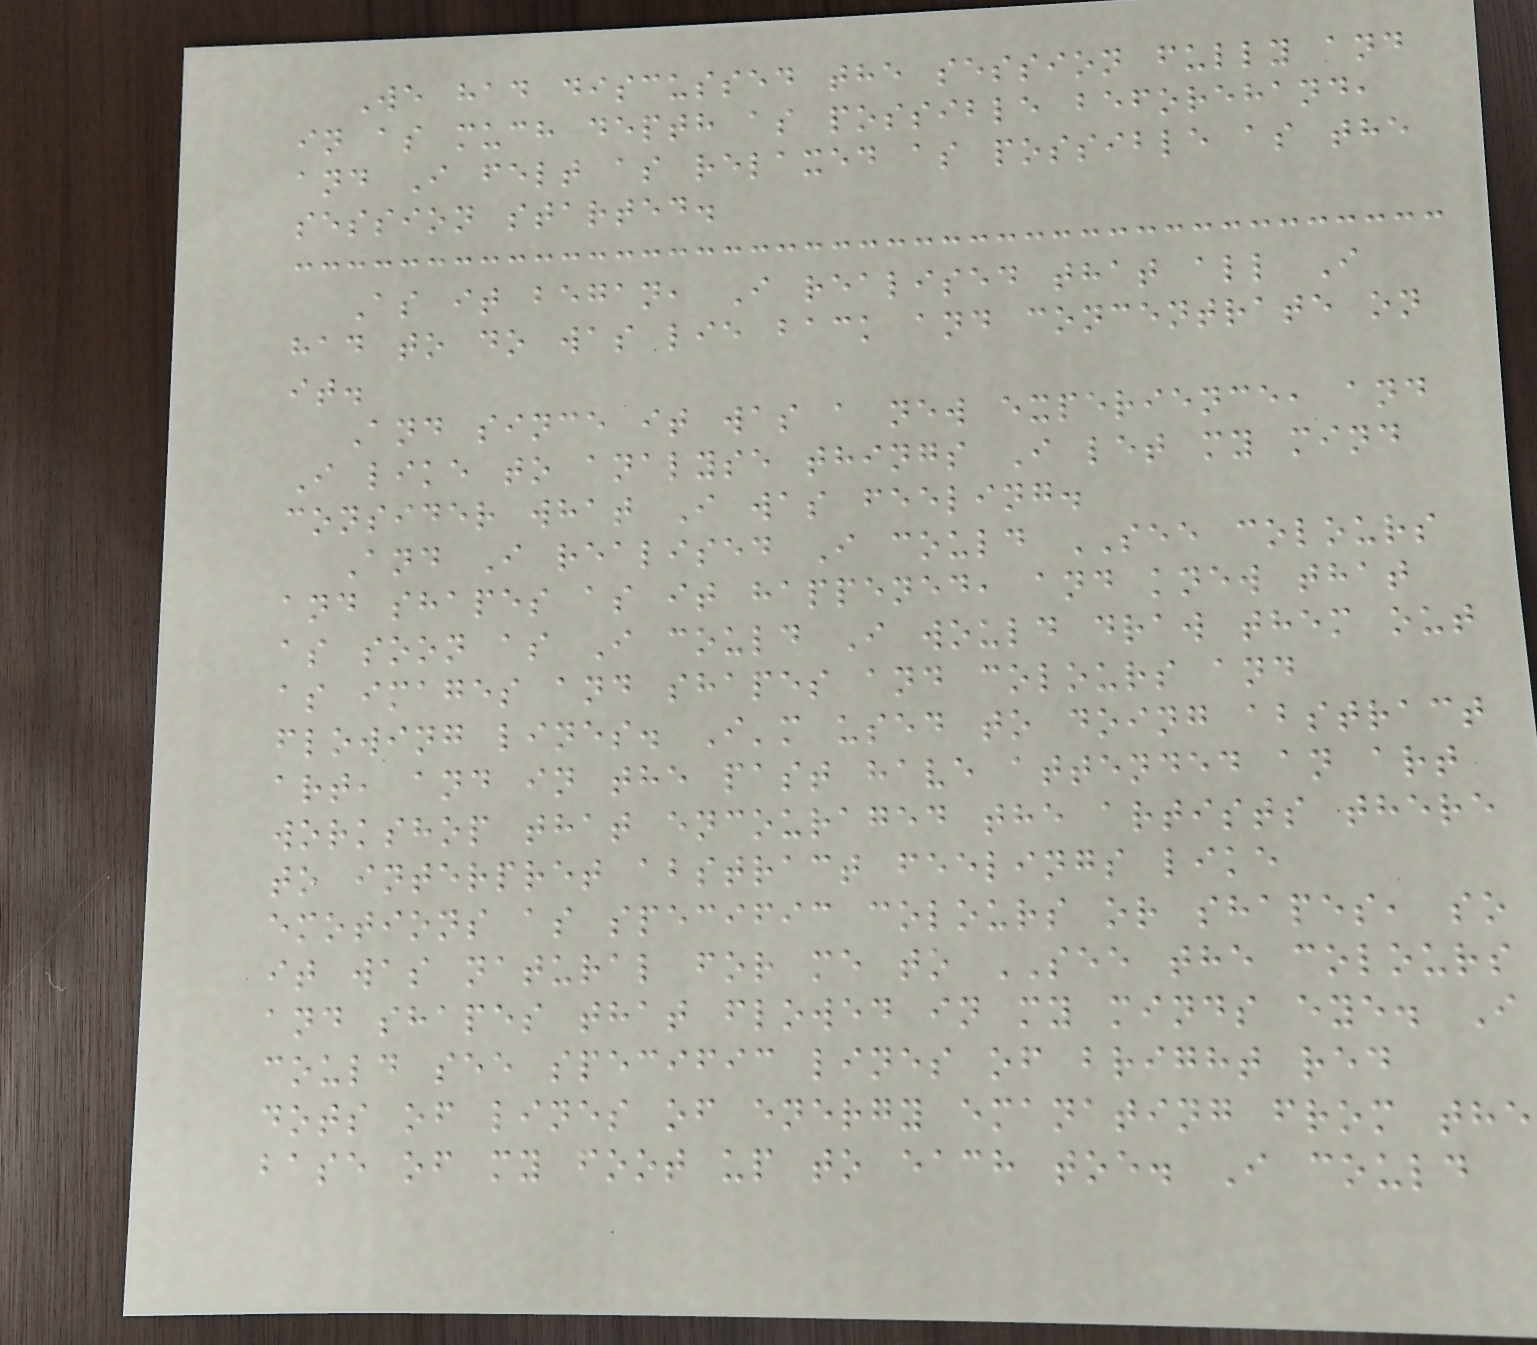We had discussed the session fully and
in as much depth as possible beforehand,
and I felt as relaxed as possible as the
session started.
As it began, I realised that all I
had to do was lie back and concentrate on
it.
And since it was a new experience, and
I like to analyse things I let my mind
consider what I was feeling.
And I realised I could SEE colours
and shapes as it happened, and knew that
as soon as I could I would draw them out
as images and shapes and colours and
flowing lines. I'm used to doing abstract
art, and in the past have attended an art
workshop that encouraged the artists there
to interpret abstract feelings like
emotions as specific colours or shapes, so
it was natural for me to SEE the colours
and shapes that flowed in my minds eye. I
could see specific lines of bright red
dots of lines of energy emanating from the
base of my foot up to each toe. I could
